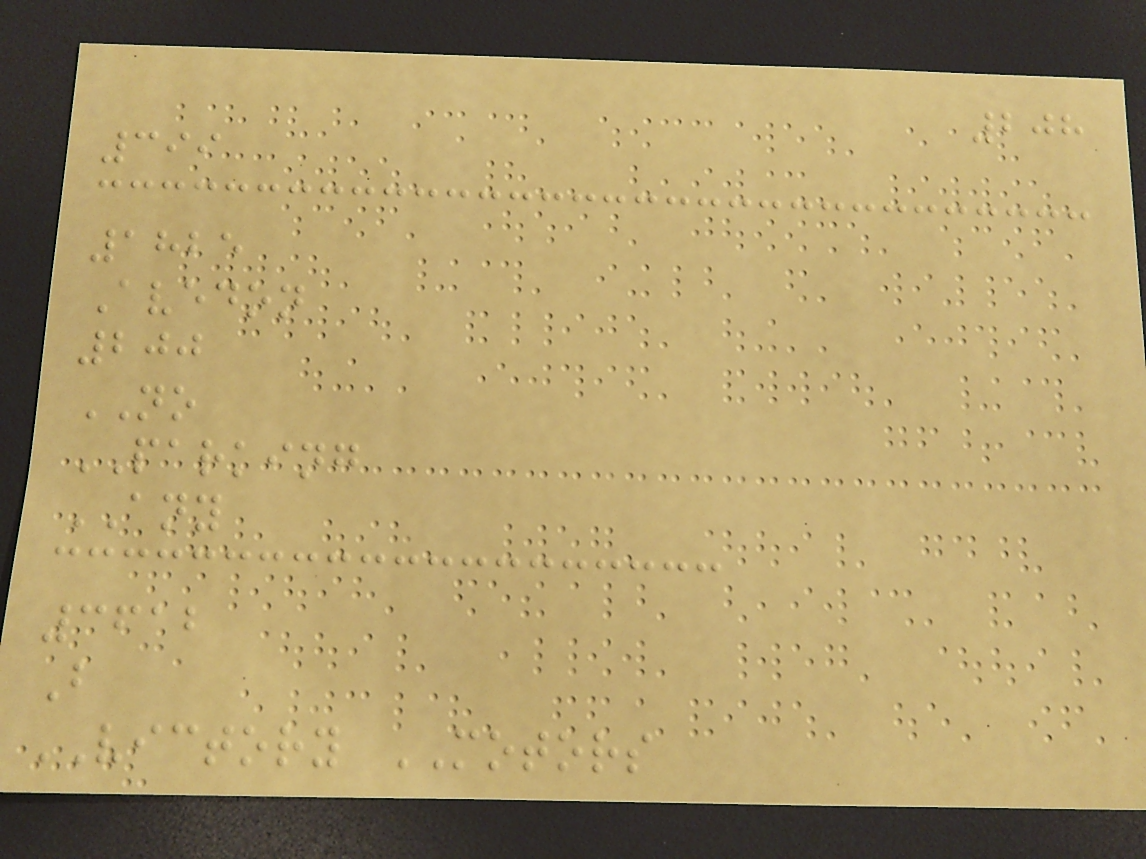208
399
1825
Avedon
200
NO
PARKING
ANY
3612
B
VICTORY MOTORS
